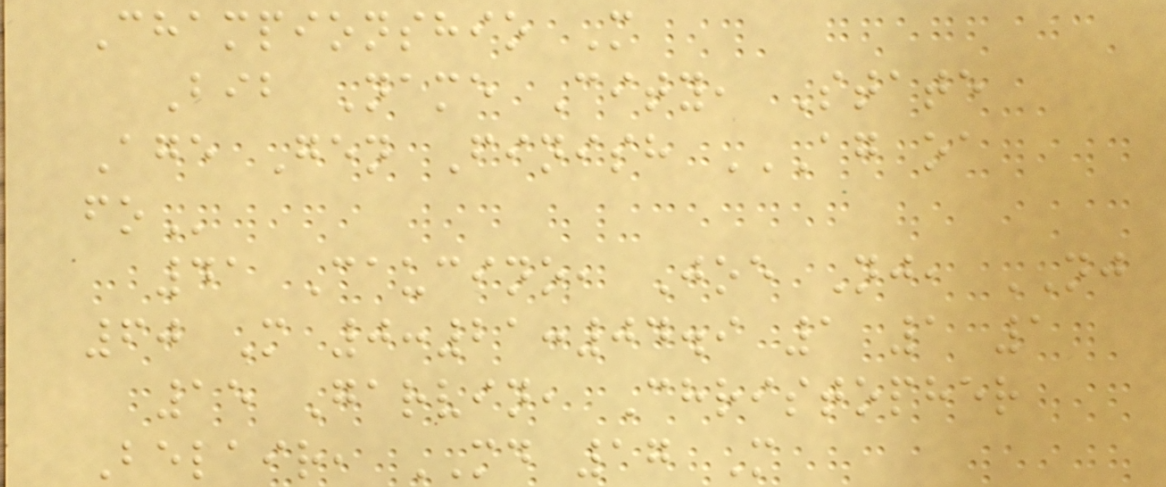Championshio M
Bib Name City, State
Age Gen Finish AG OA
FO
41 Caucino, Joe Nj, NJ
60 M 0:21:04.9 1 1 1
15 Garvin, Christopher
Belair, MD 17 M
